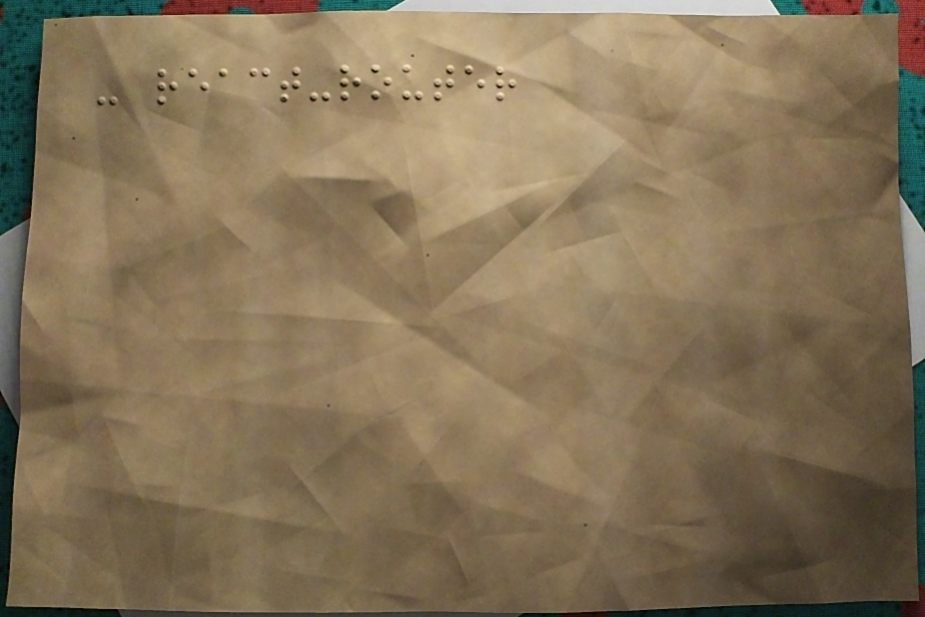- react-router
